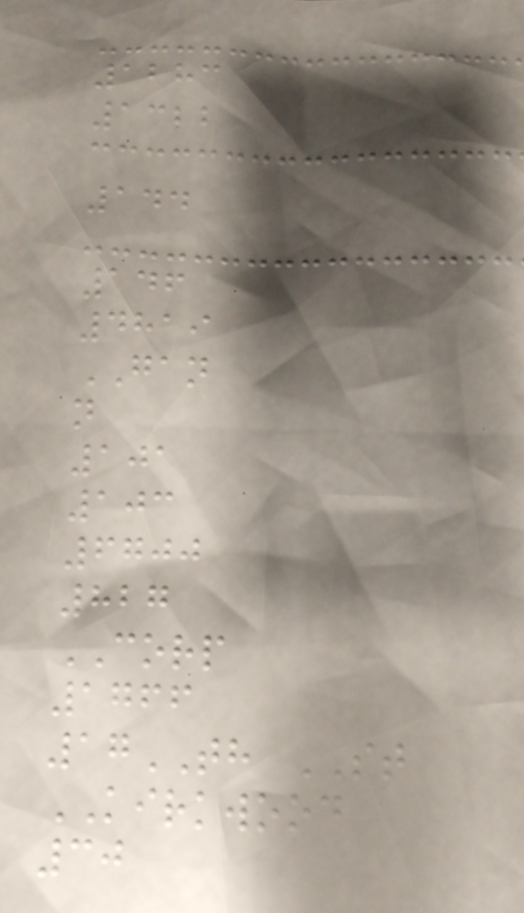1283
1322
144
146
4819
GAN
n
101
103
6700
827
CORP
1766
17TH ST
KIRKWOOD
30
